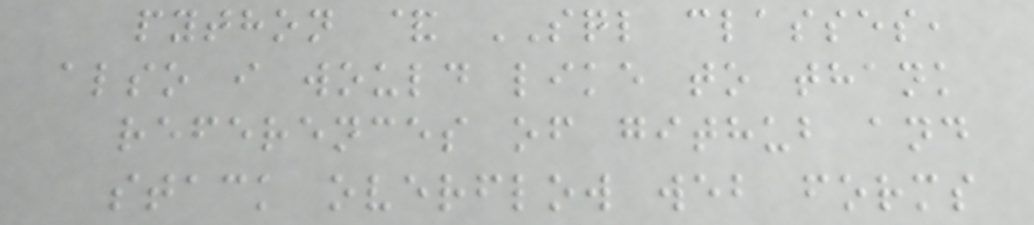python & SQL classes,
also i would like to thank
references of github and
stack overflow web forms
